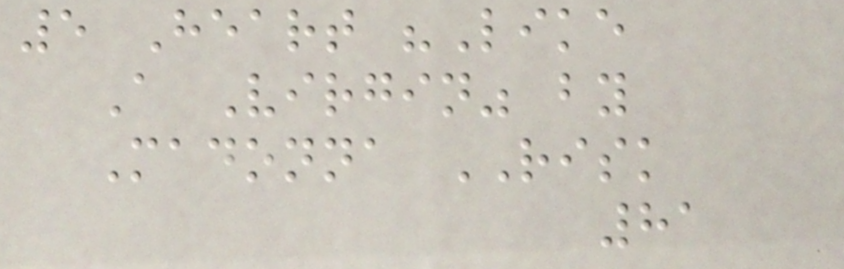5 Heart "Like
A Virgin" by
Madonna RISK
81
